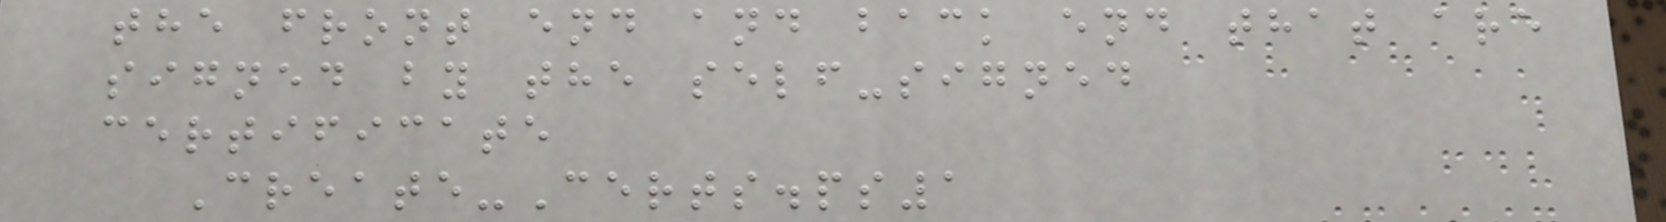the front end and back end that are
signed by the self-signed
certificate
Create-Certs.ps1
